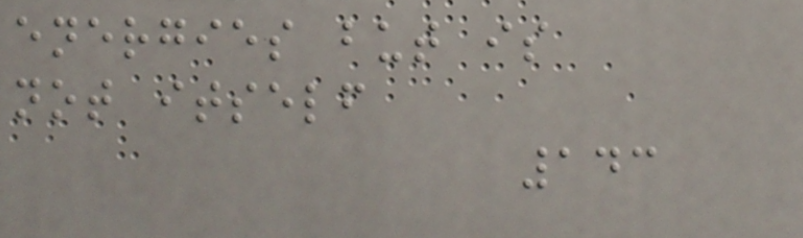energies but is
not itself
143
